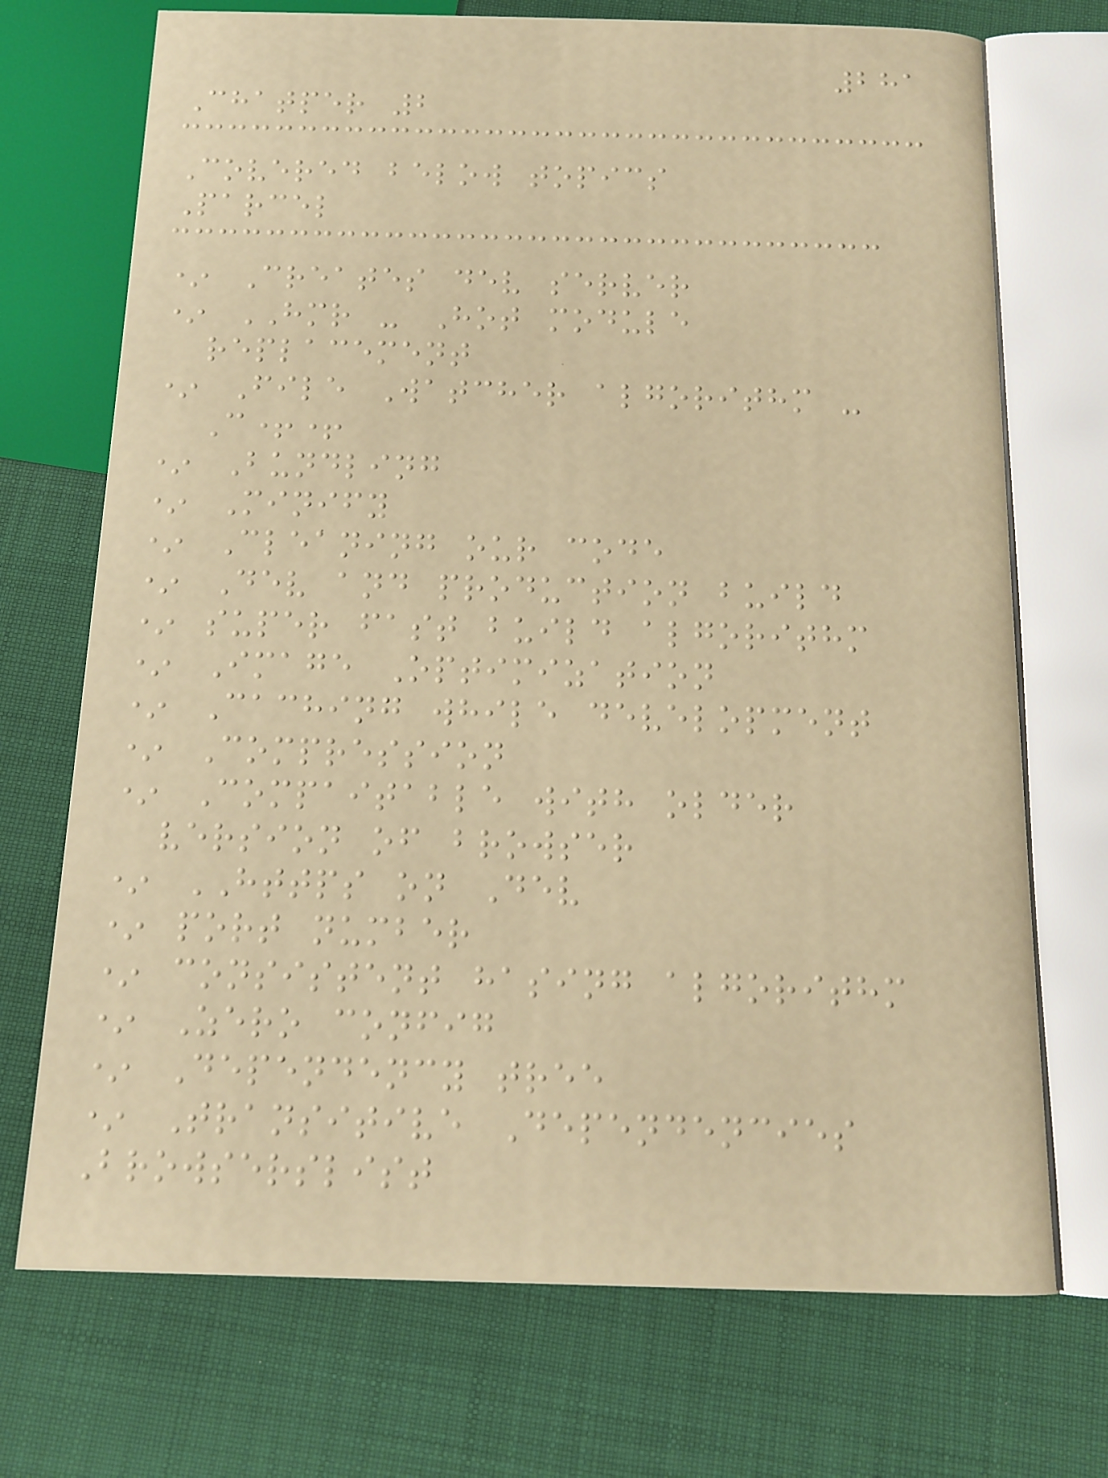281
Chatper 2
Covered below topics
Parcel
* Creates dev server
* HMR - Hot module
replacement
* File Watcher algorithm -
C++
* Bundling
* Minify
* Cleaning our code
* Dev and production build
* super fast build algorithm
* Image Optimization
* Caching while development
* Compression
* Compaitable with older
version of browser
* HTTPS on Dev
* port number
* consistent hasing algorithm
* Zero config
* Dependency tree
* Transitive Dependencies
Browserslist
